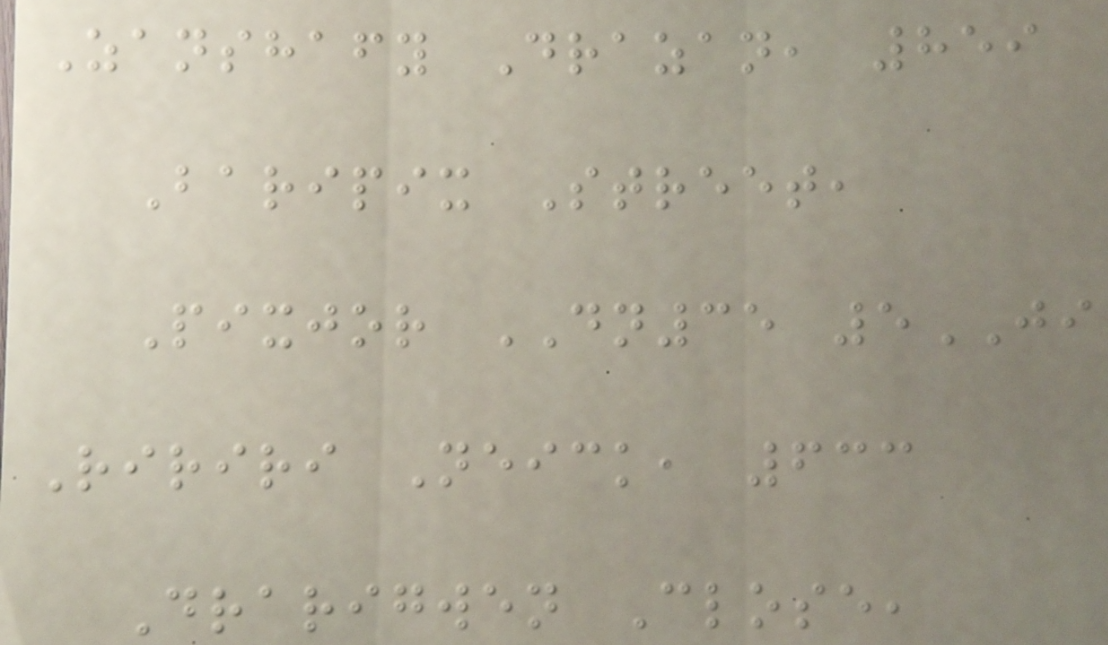Zanshafy Drazan, 859
Baripix Street,
Pixjor DN35 5JI
Ririri Neick, 633
Drarigwen Close,
